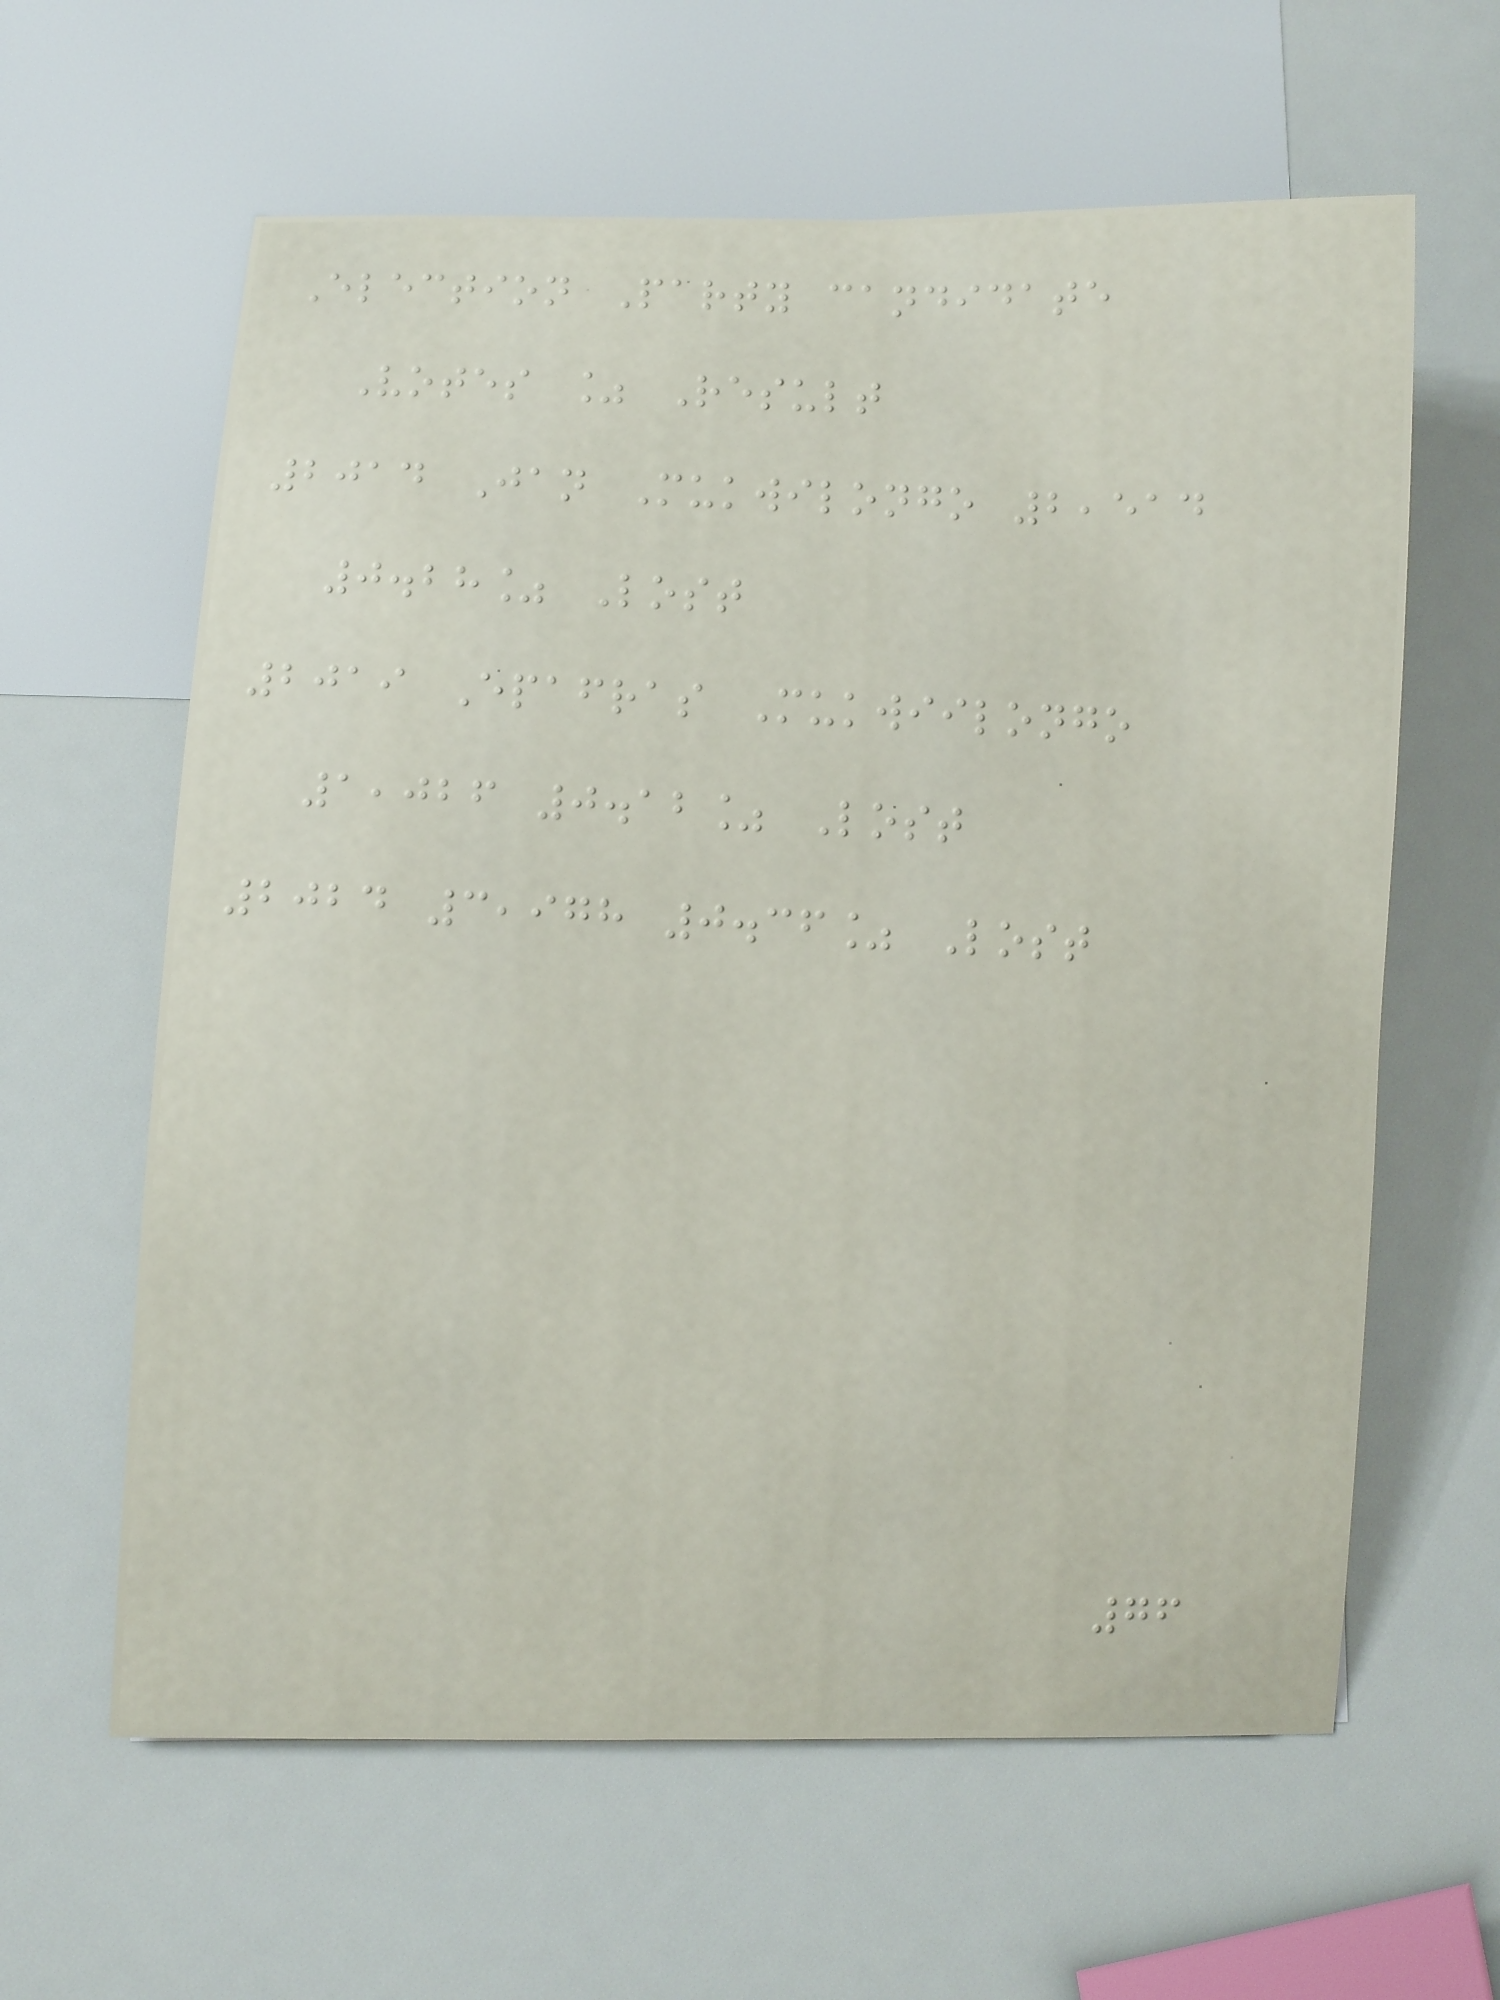Election Party candidate
Votes % Result
2014 Jan Mukwilongo 2,514
0.28% Lost
2019 Epafras Mukwiilongo
1,026 0.12% Lost
2024 3,978 0.36% Lost
76
